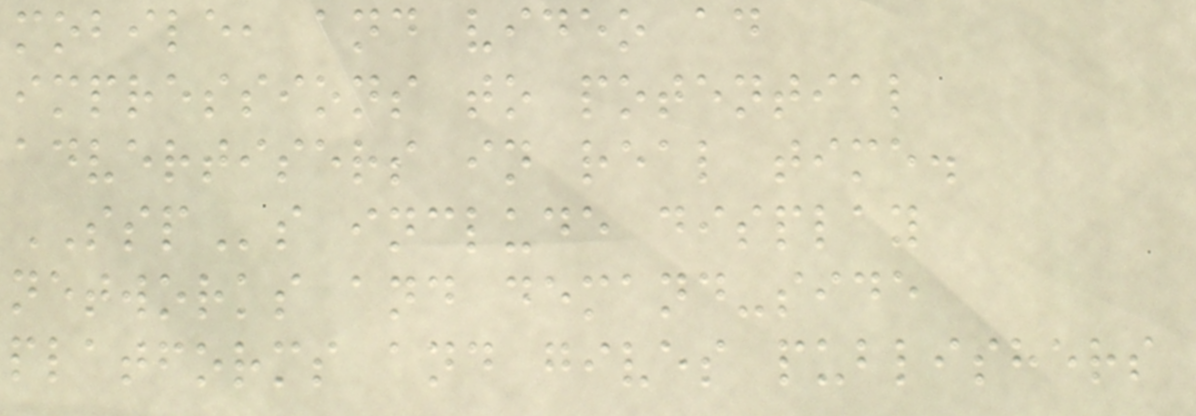mobile, and video ad
impressions to potential
advertisers in real time.
SSPs include display
networks and demand-side
platforms and gives publishers
